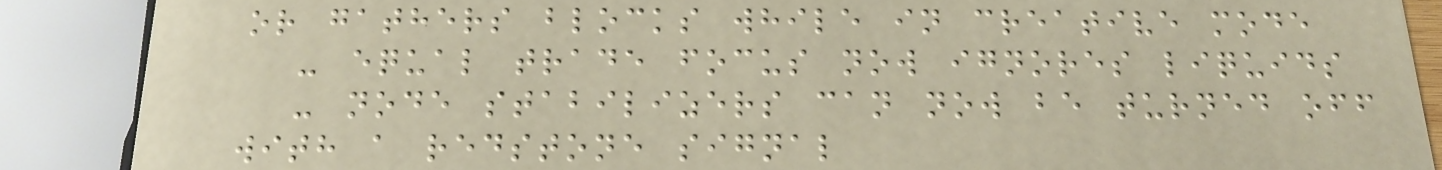or gathers blocks while in creative mode
- equal trade focus now ignores liquids
- node stabilizers can now be turned off
with a redstone signal
